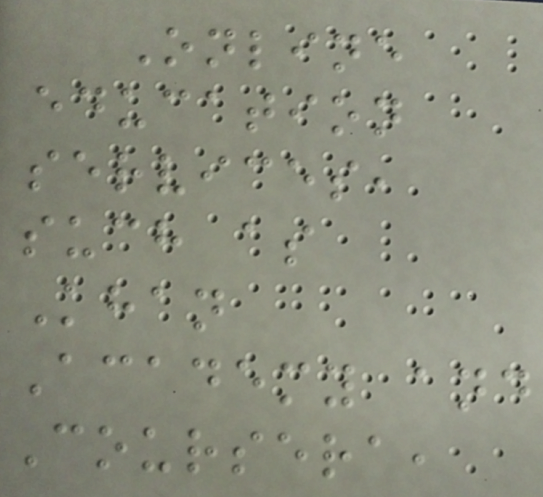Online
education
services,
such as
Khan
Academy and
Coursera,
